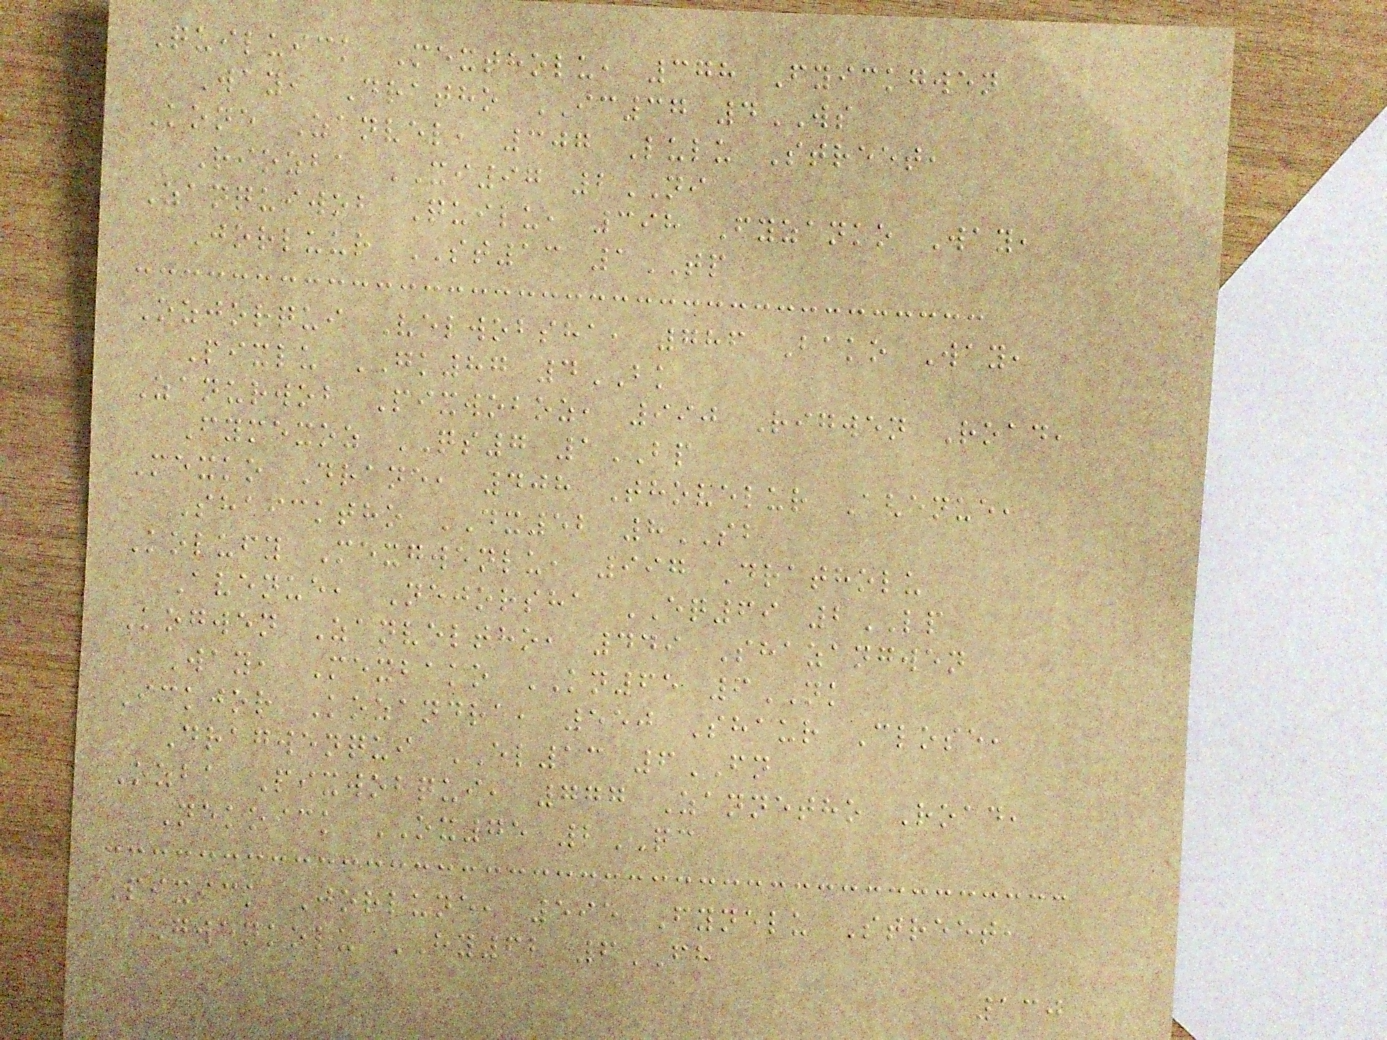Quiluick Mextholu, 378 Fyickgwen
Way, Dratho IC37 4WS
Kone Zanvel, 307 Lulu Street,
Riozba XI97 2NI
Zanquiwob Quilu, 398 Fyzanko Way,
Jorluur ST13 1TP
Ozjorqui Velwobsha, 786 Bako Way,
Pixlu GK87 4BK
Zanurwob Pixwoboz, 990 Rigwen Road,
Fymexoz QS7 1BP
Mexko Drane, 408 Thovelur Avenue,
Shaicktho DX52 8SB
Kolufy Mexgwenlu, 997 Dratholu
Avenue, Nejorsha EQ69 2LP
Kogwen Zanveltho, 449 Shazangwen
Way, Mexbako KN65 6NK
Ickjor Kozandra, 550 Shaur Close,
Dragwenqui EL13 6FN
Ozba Pixwobqui, 777 Zannetho Road,
Nekoick OX75 2QC
Pixick Jorlune, 595 Fynelu Street,
Gwenkolu HY62 6FH
130
